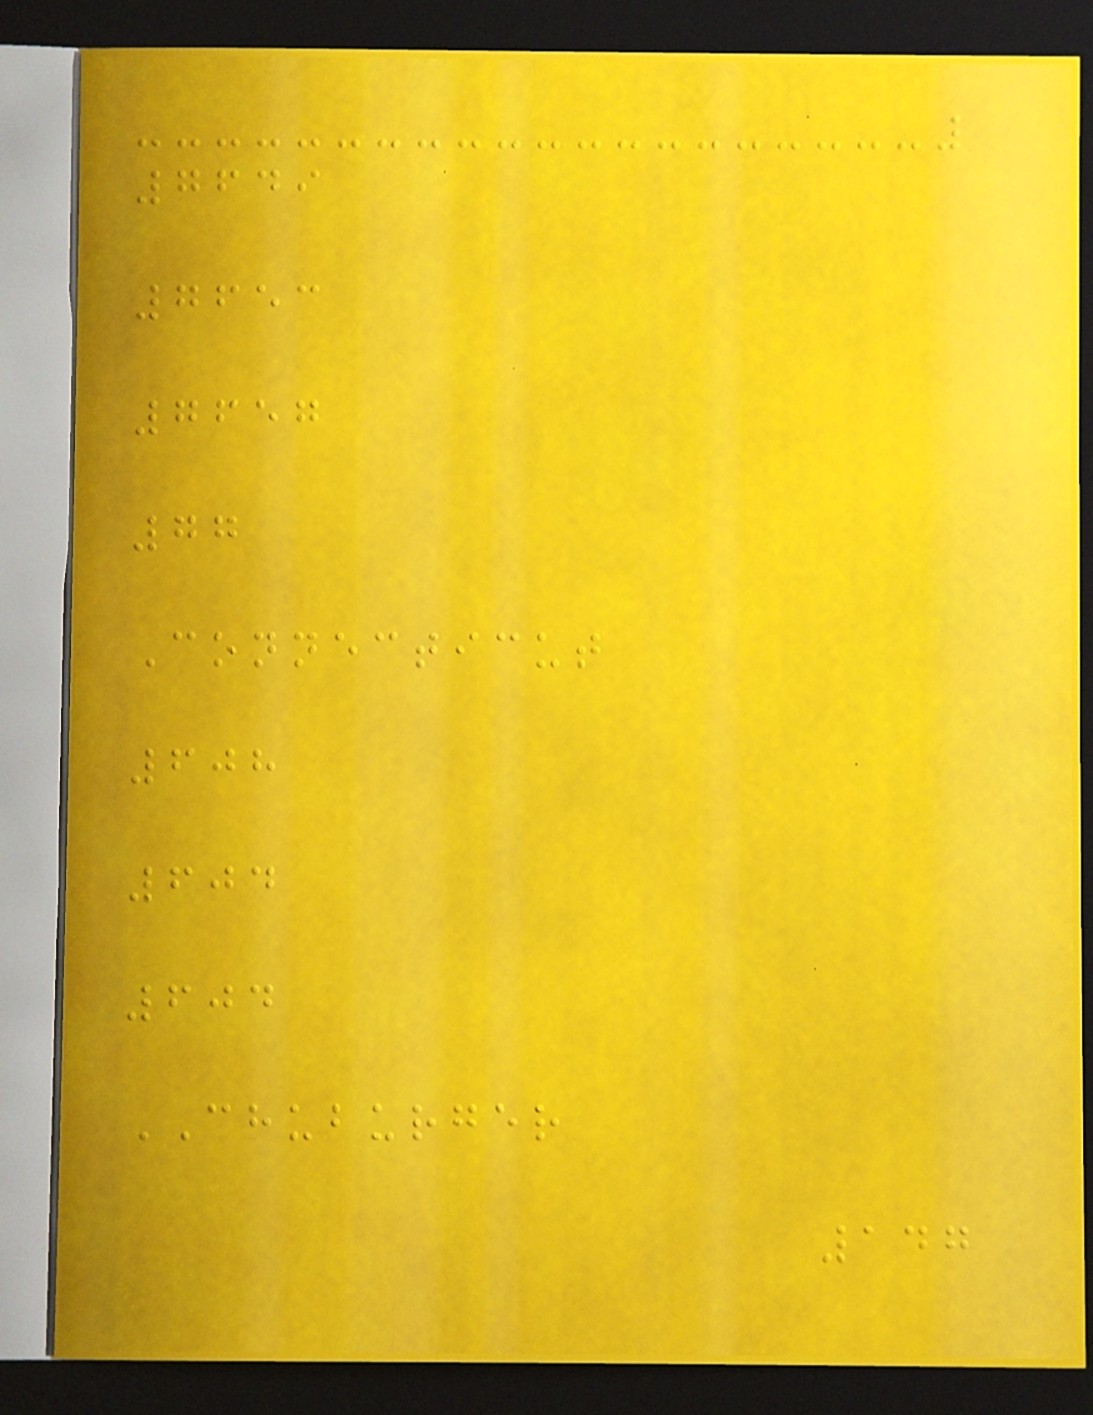7649
7653
7657
77
Connecticut
608
604
604
CHUBURGER
147
